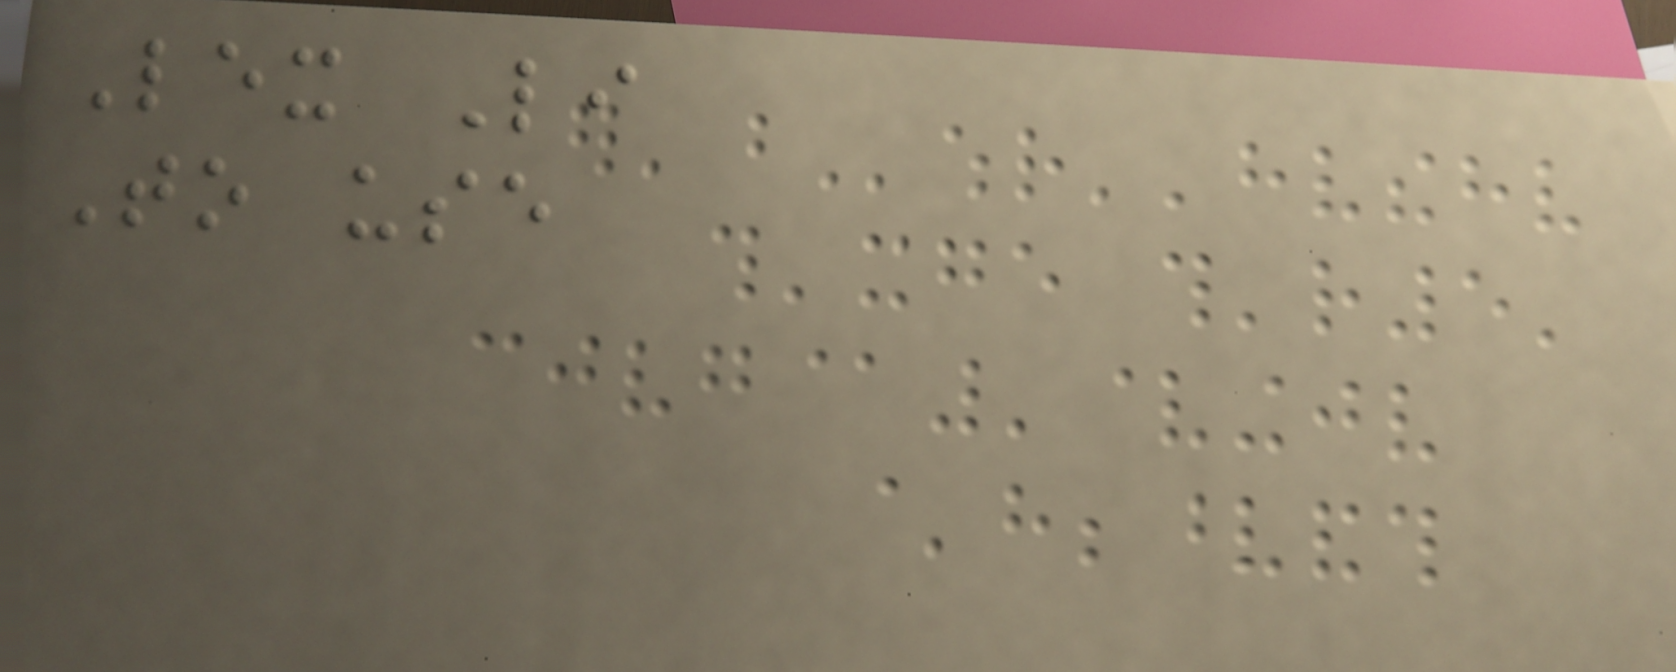Lex Li
To use
